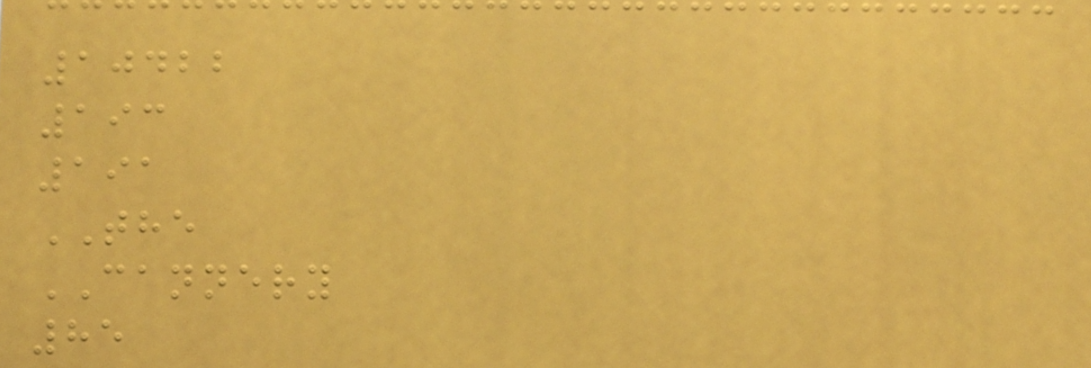10422
193
191
THE
CANNERY
85
